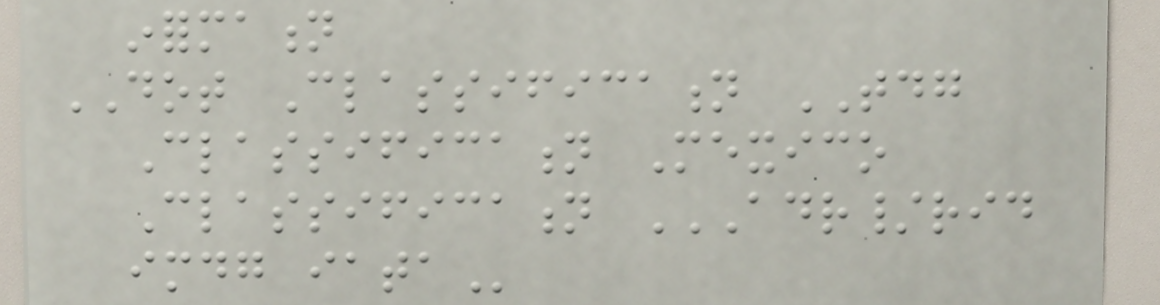information
DOT Classification TDG
Classification Mexico
Classification ADR/RID
IMDG IATA
